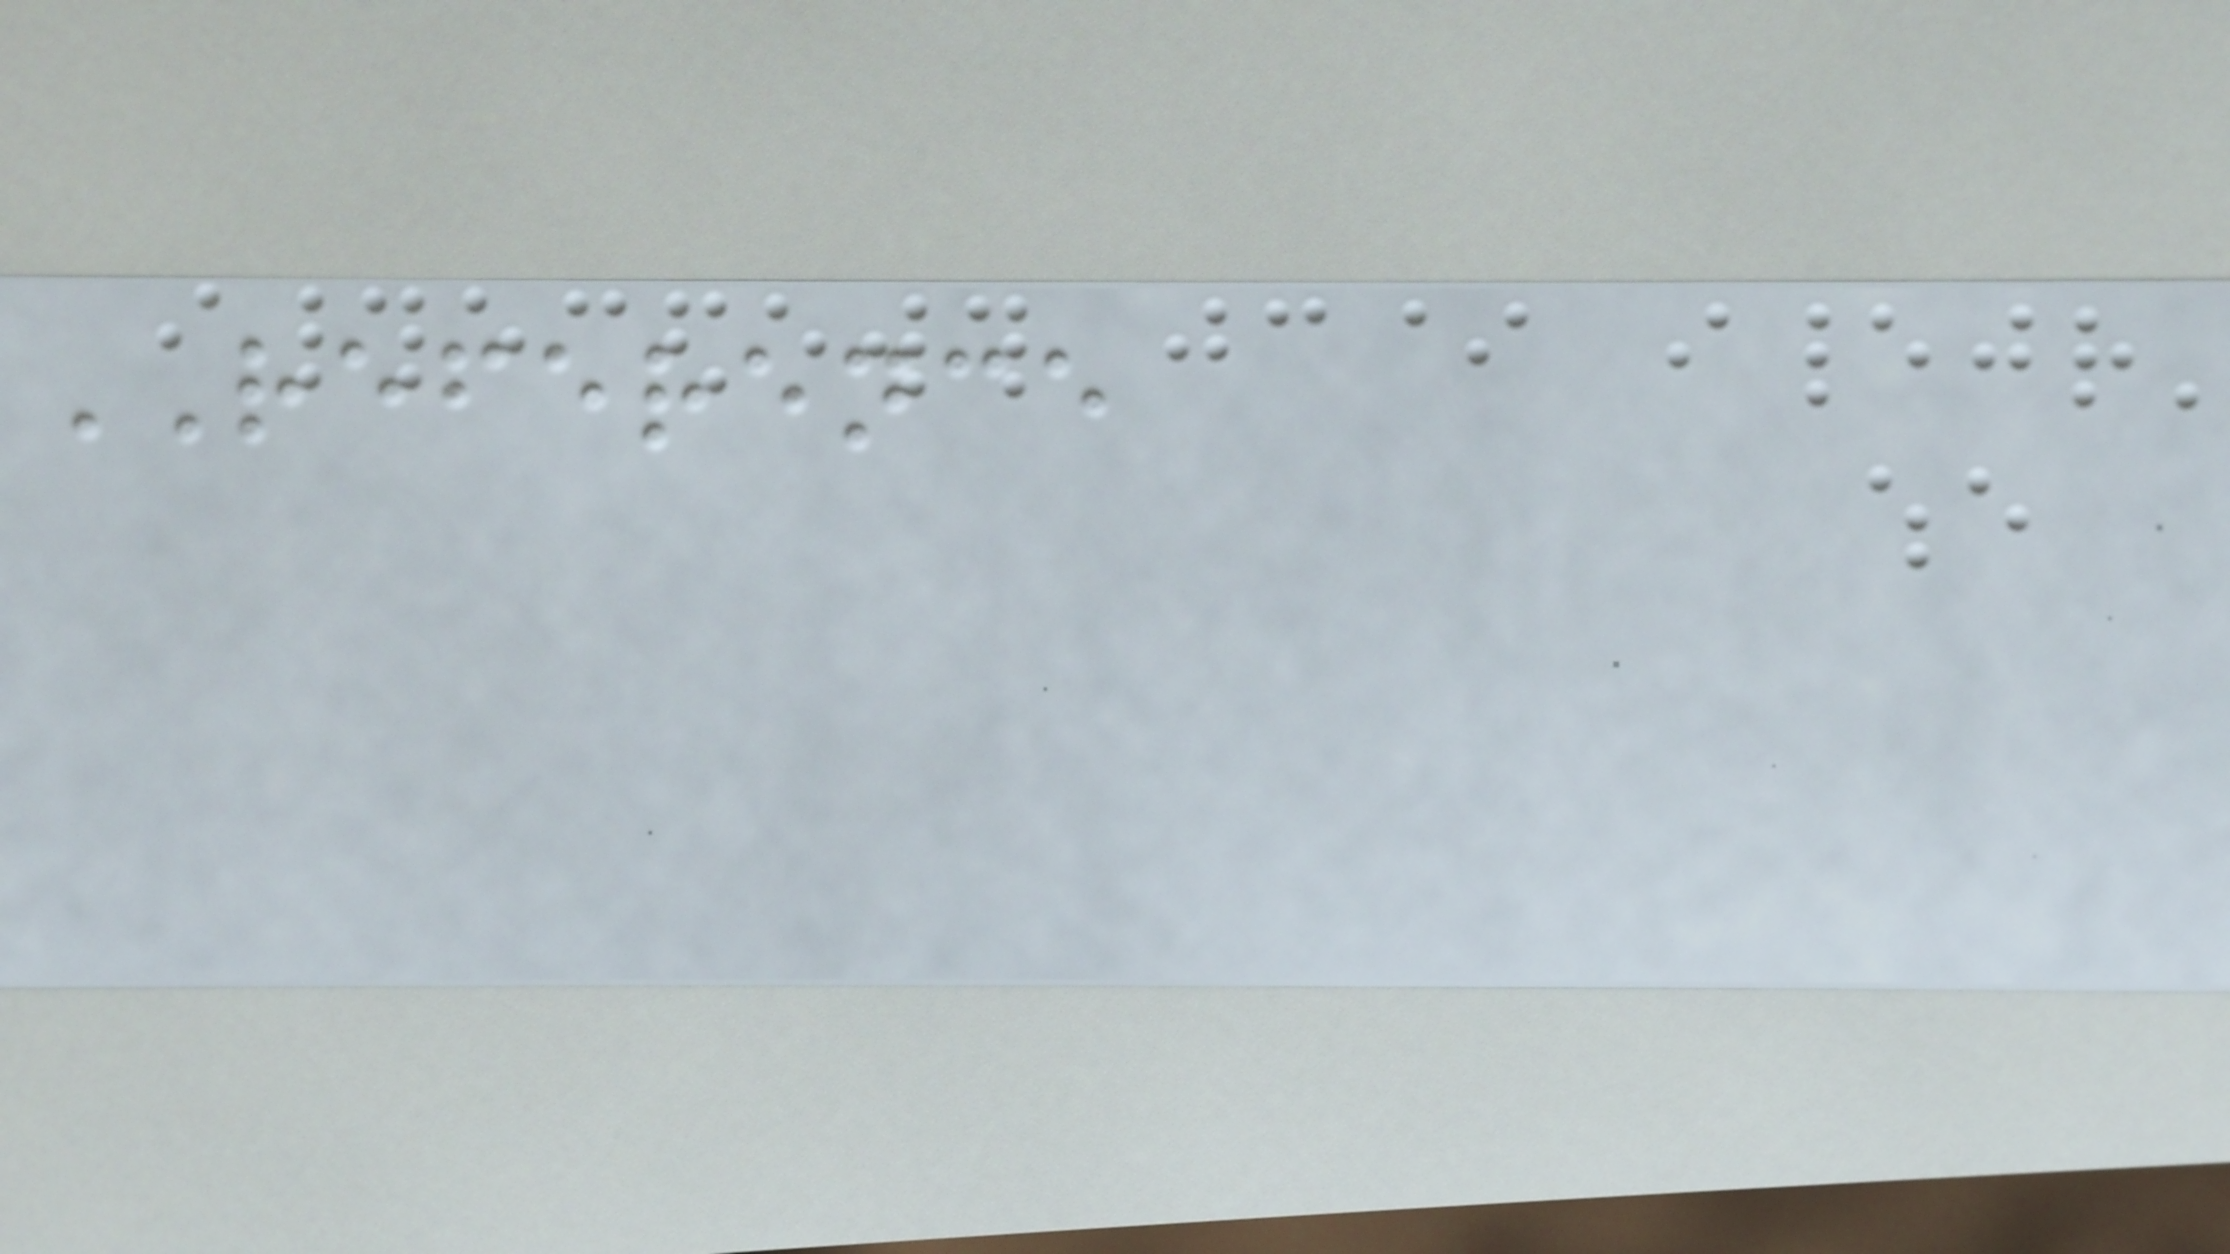REFERENCE
